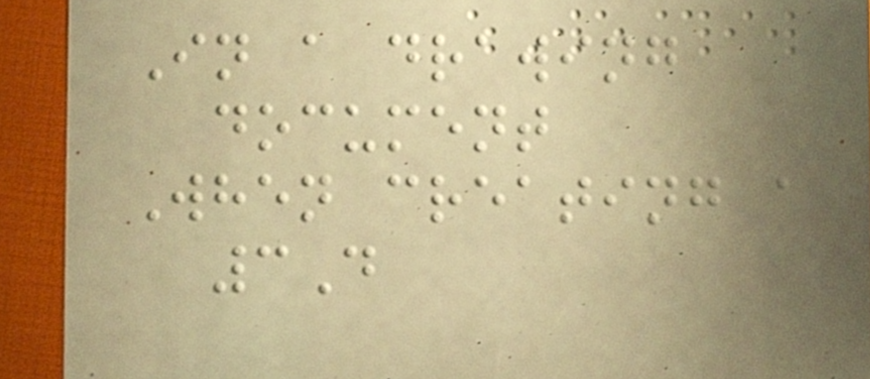In a drawing
document
When creating a
3D
